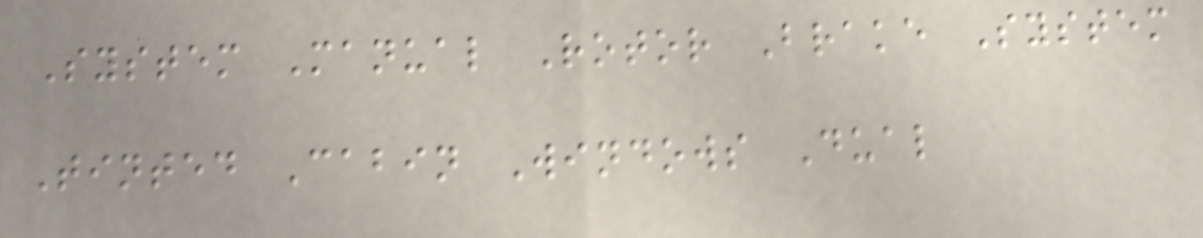System Manual Rotor Brake System
Tinted Cabin Windows Dual
